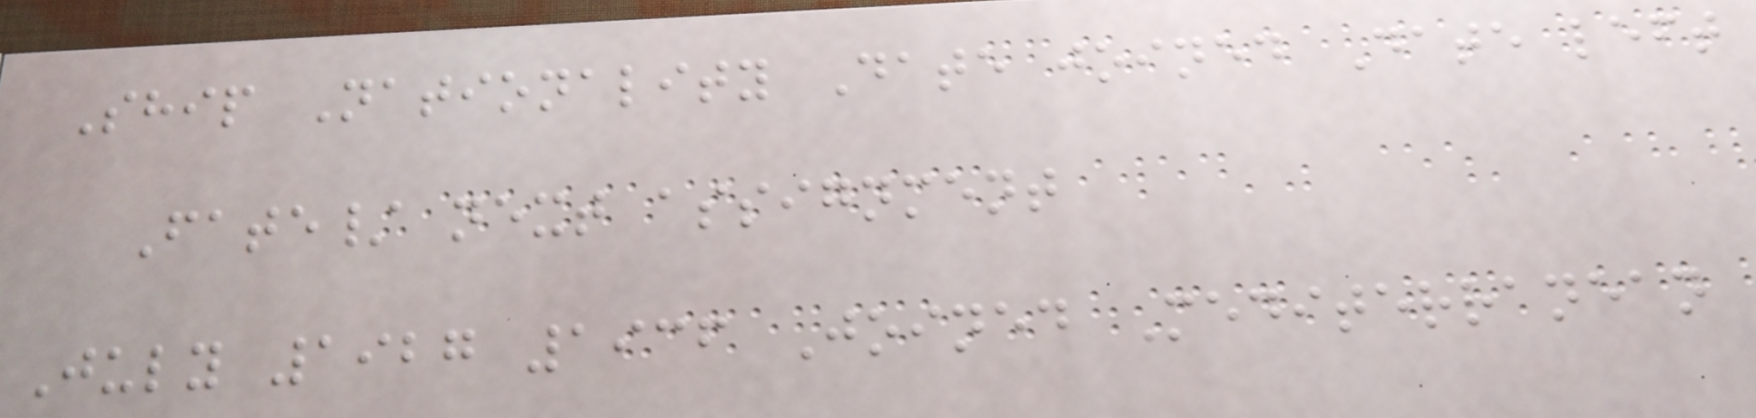Ship Nationality Date joined Date left
Fate/ next assignment
July 1927 1936 Joined Mediterranean
